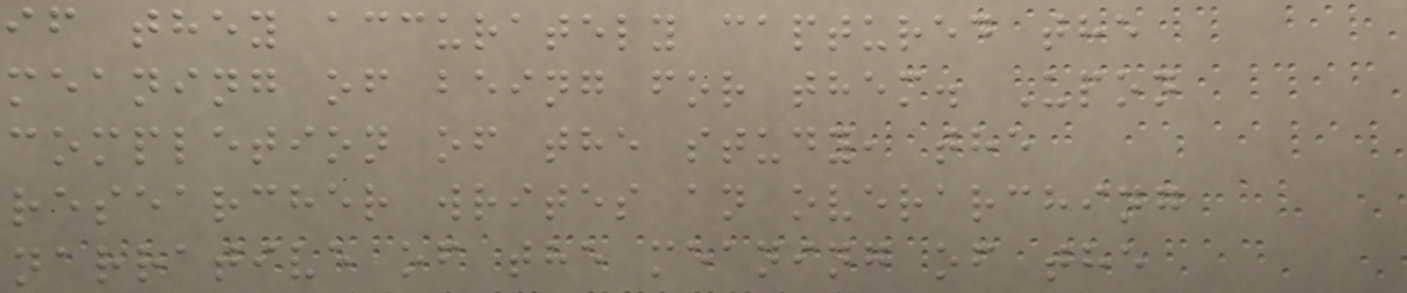if they accurately captured the
meaning of being for them. Upon
completion of the study, the
researcher writes an overarching
narrative of the meaning of the
